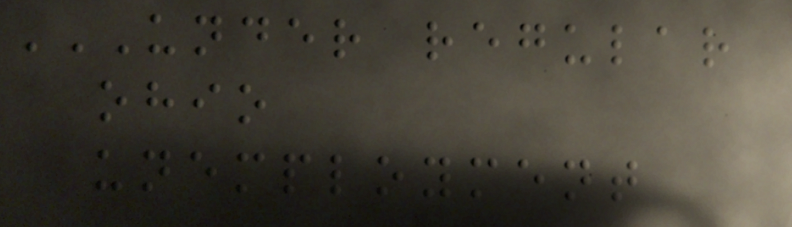UNDER REGULAR
OHIO
UNEMPLOYMENT
